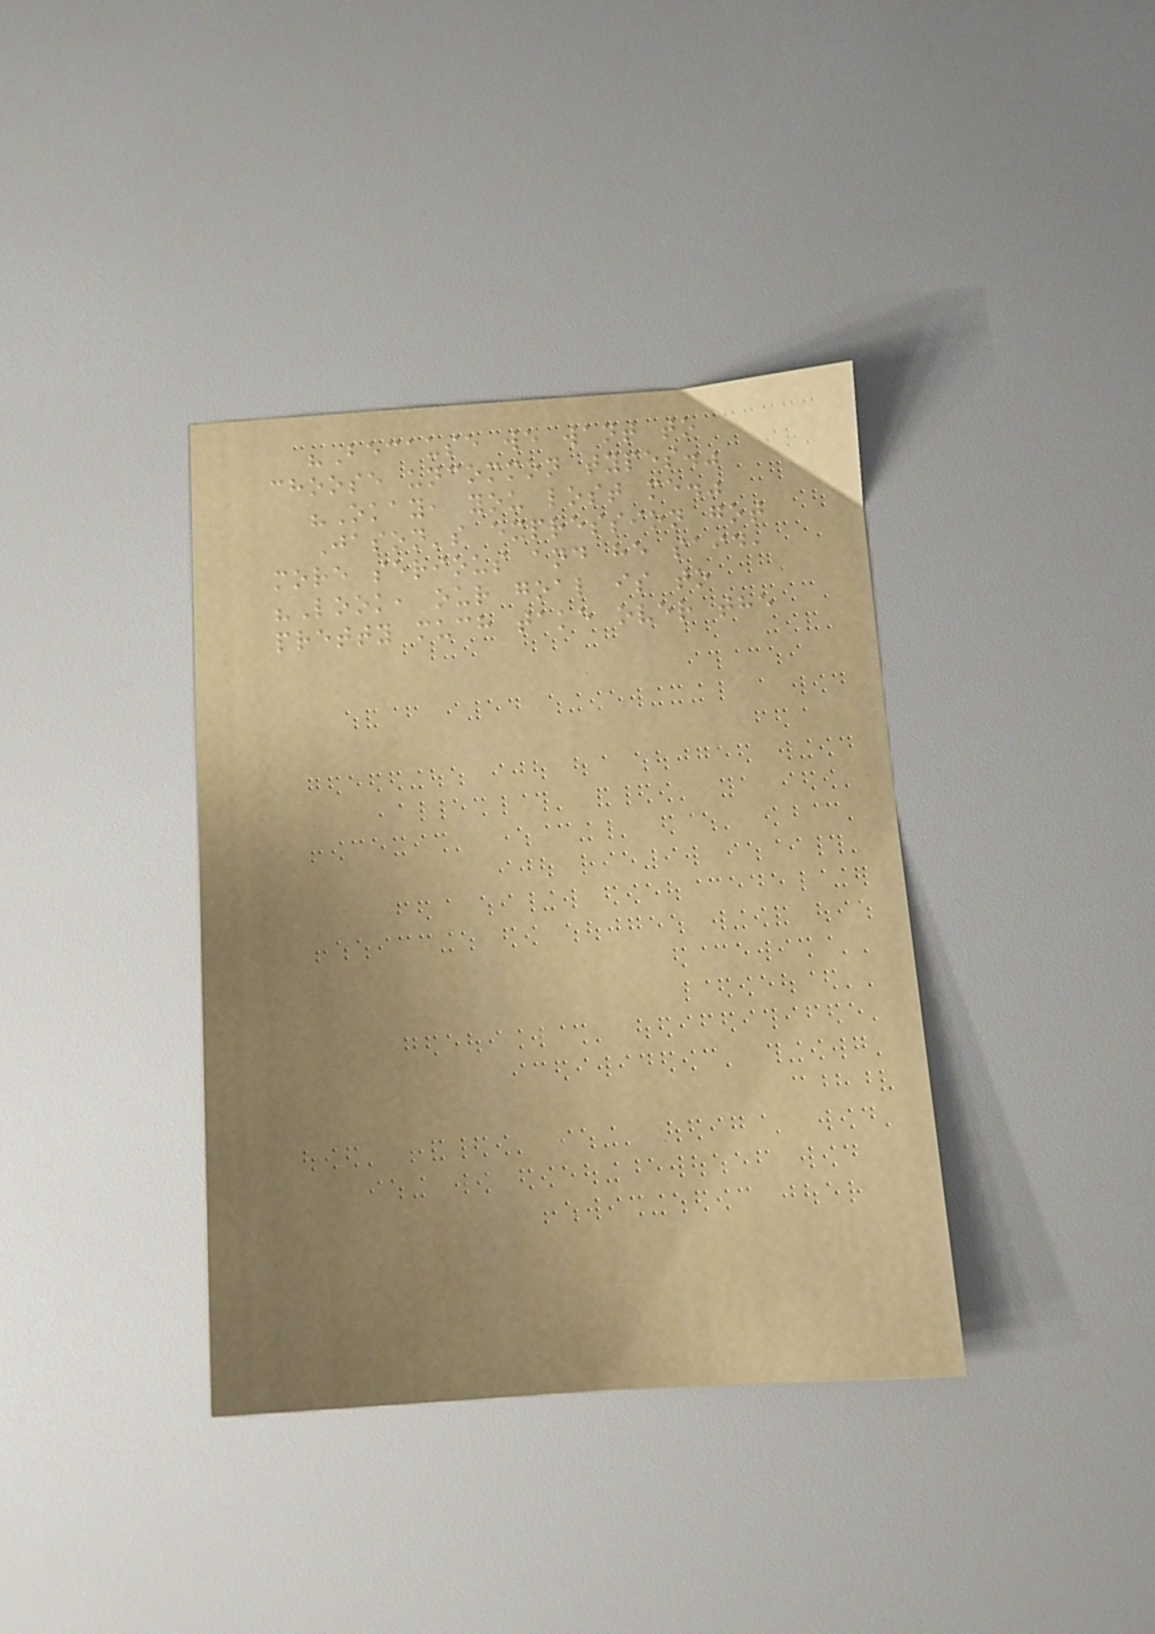"Because we want to
choose uncommon types."
"Okay, you lost me."
Jason's expression got
more serious and he said,
"Look, our goal is to
pretty much take over the
